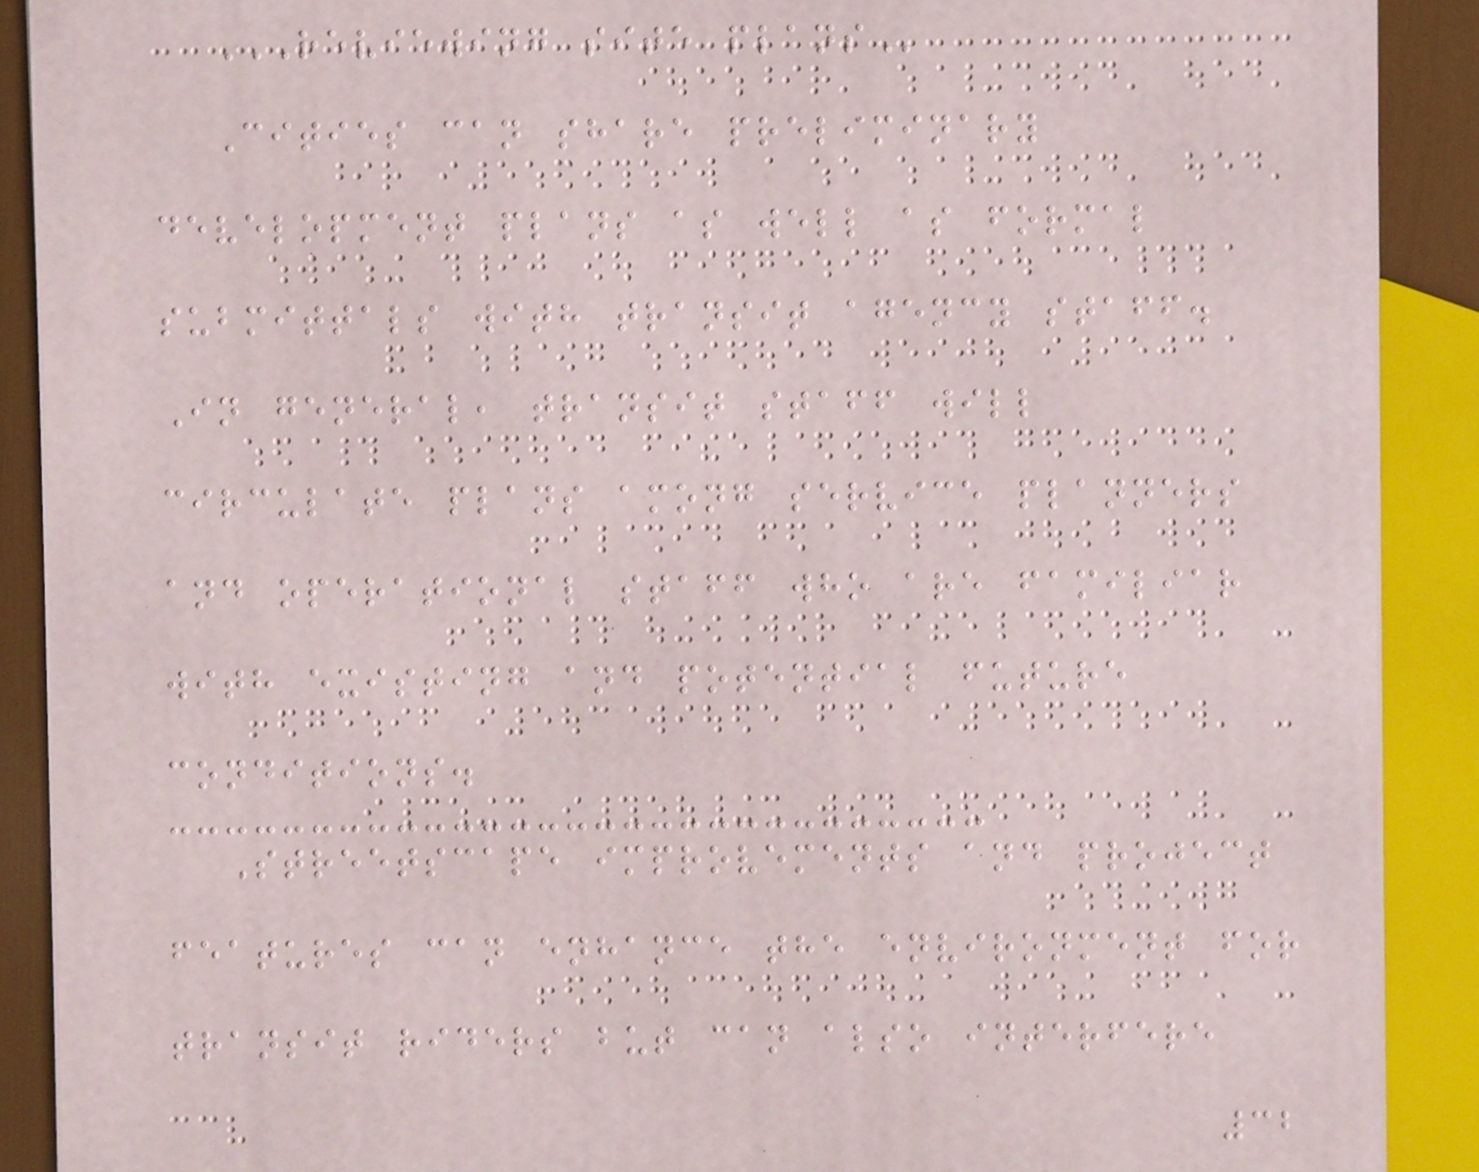REVIEWING SITE PLANS
Cities can share preliminary
development plans as well as formal
submittals with transit agency staff.
In general, transit staff will
circulate plans among service planners
and operational staff who are familiar
with existing and potential future
conditions.
Streetscape improvements and project
features can enhance the environment for
transit riders but can also interfere
32
